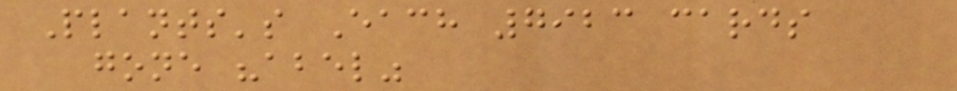Plants's Each 7923 cards
gone "abel"
